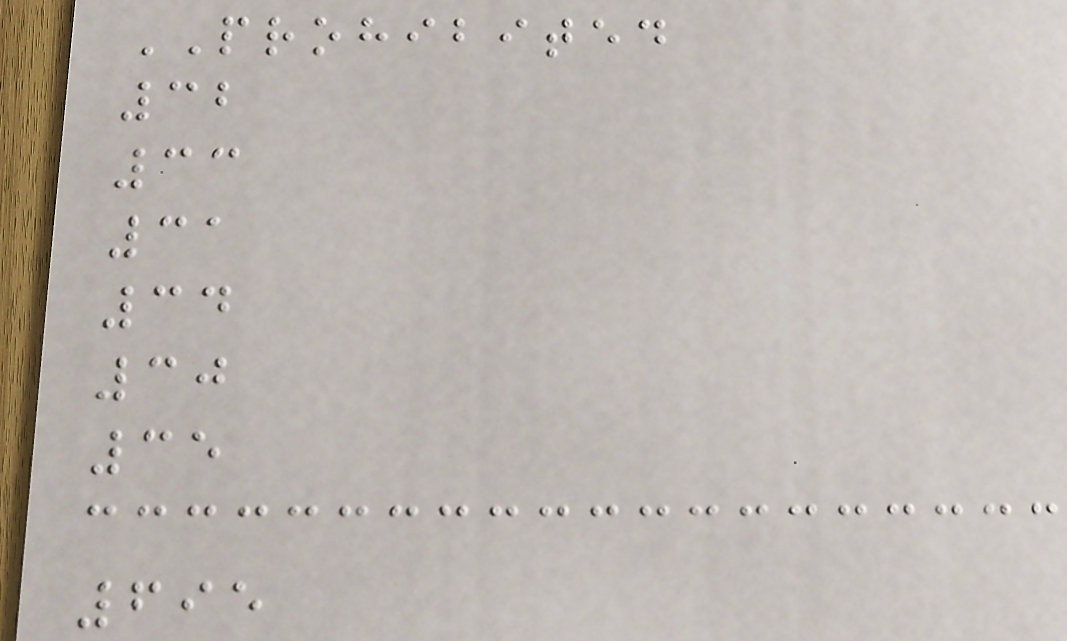PROHIBITED
32
33
31
34
30
35
695
